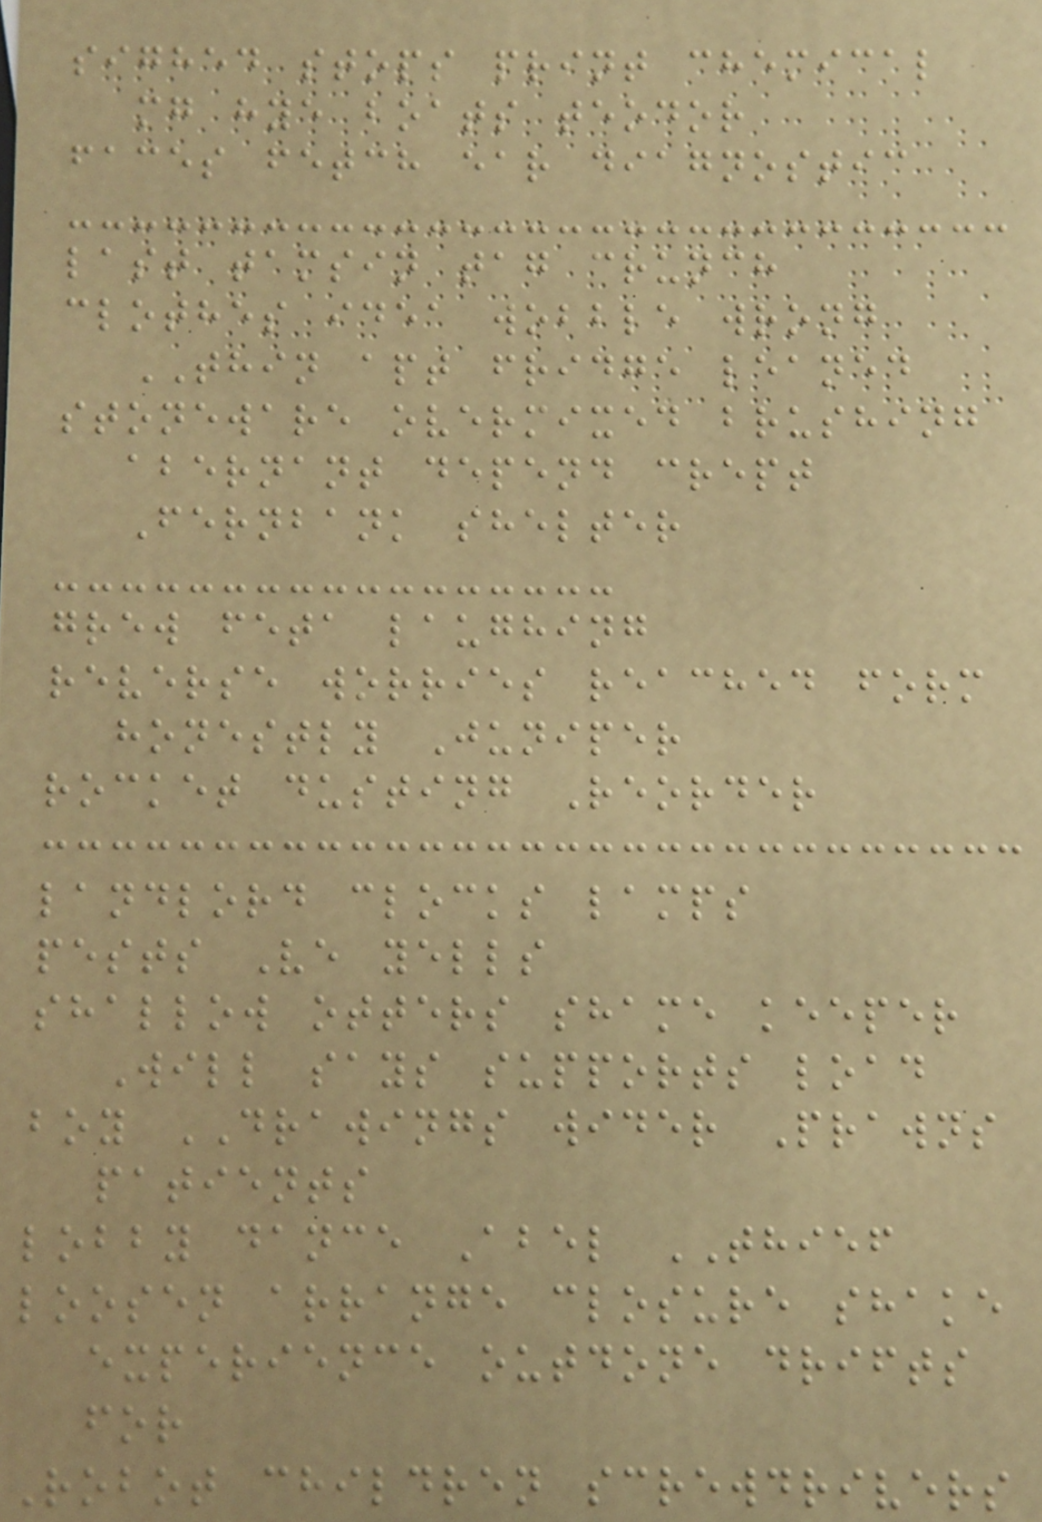sighed stops print chemical
mg hye boats teodor
faces fetch ear diagnostic
last tamsin tag crunch
clothes idea wobble wrong
THIN apt fridge leaned
stoneware overmixed brushing
abernant depend crept
Fernbank shelter
grew feta laughing
reverse worries reached form
honestly Juniper
rocket dusting Reorder
landlord clocks lamps
pests Ve yells
shallow otters shame keeper
Will says supports load
boy DRAWINGS wider Prawns
patients
lobby dance Abel THIEF
loosen arrange closure shake
experience outdone drifts
for
Robot children screwdrivers
